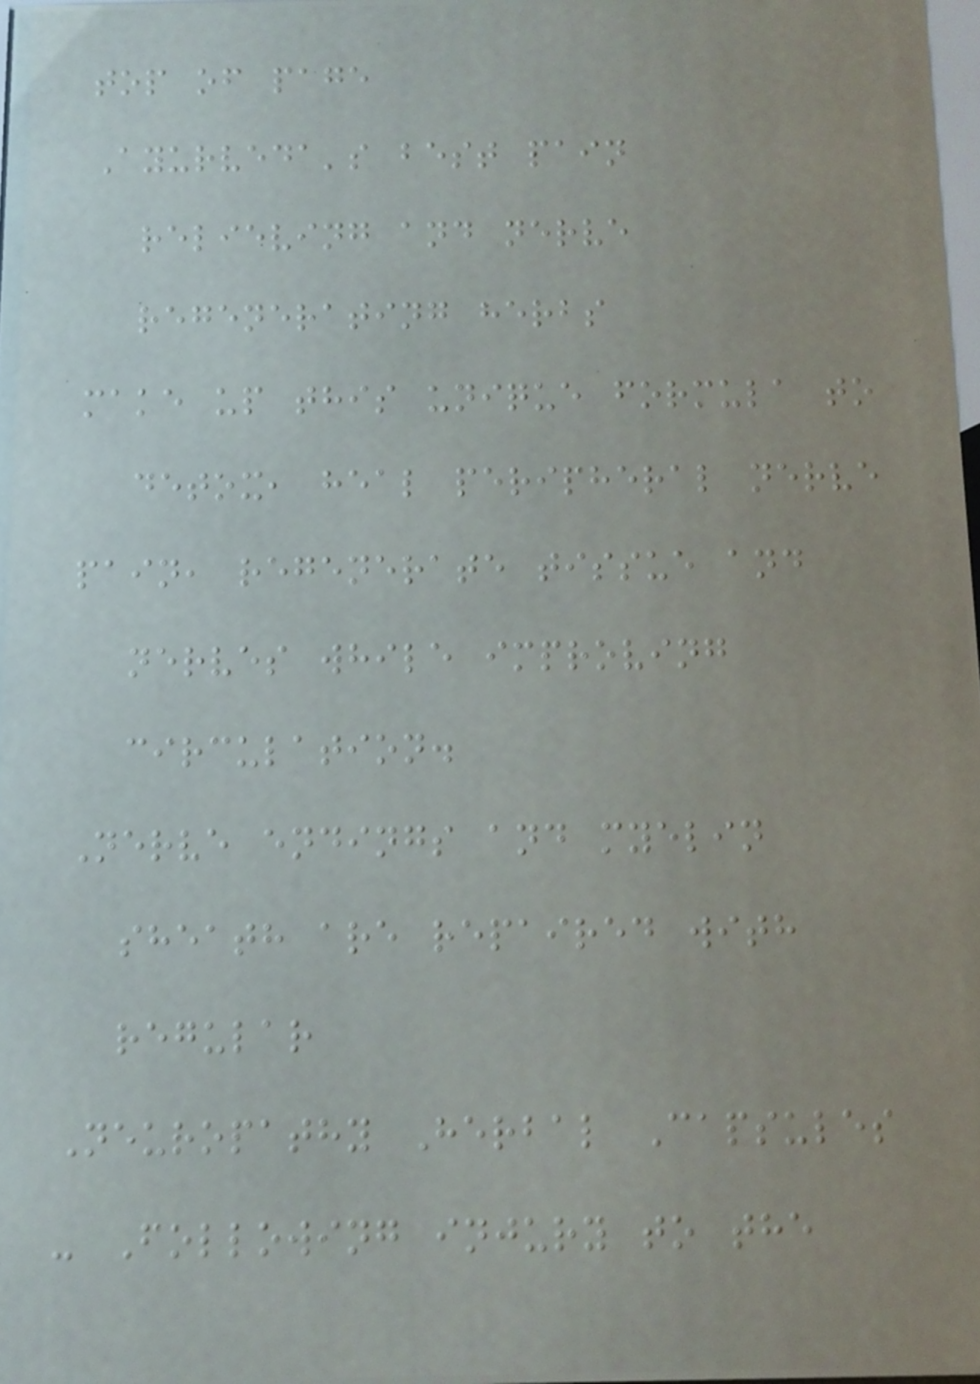top of page
Ayurveda's best pain
relieving and nerve
regenerating herbs
make up this unique formula to
detox, heal peripheral nerve
pain, regenerate tissue and
nerves while improving
circulation.
Nerve endings and myelin
sheath are repaired with
regular
Neuropathy Herbal Capsules
- Following injury to the
